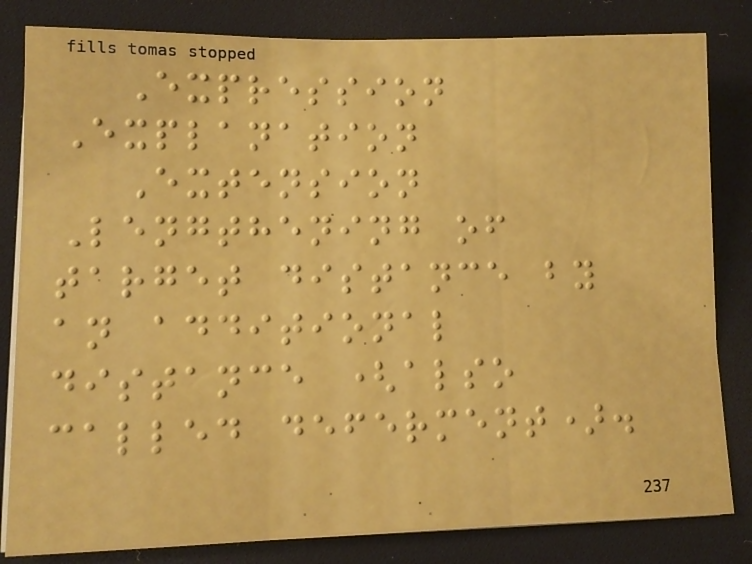Expression
Explanation
Extension
Lengthening of
target distance by
an additional
distance (also
called deferment).
